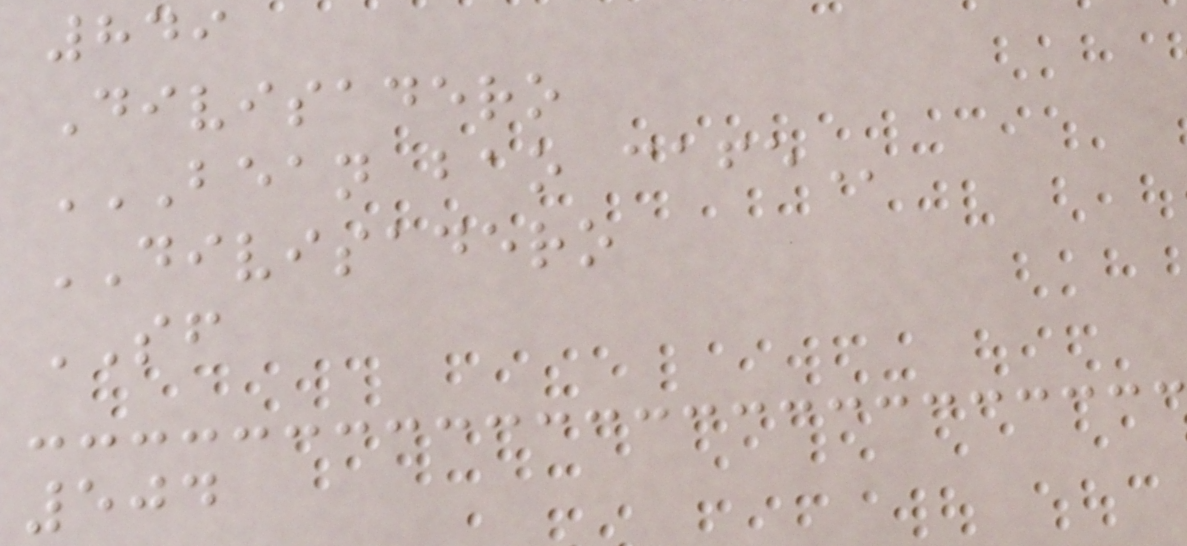849
Divisadero
BEAN BAO CAFE
DIVISADERO
SF
504
